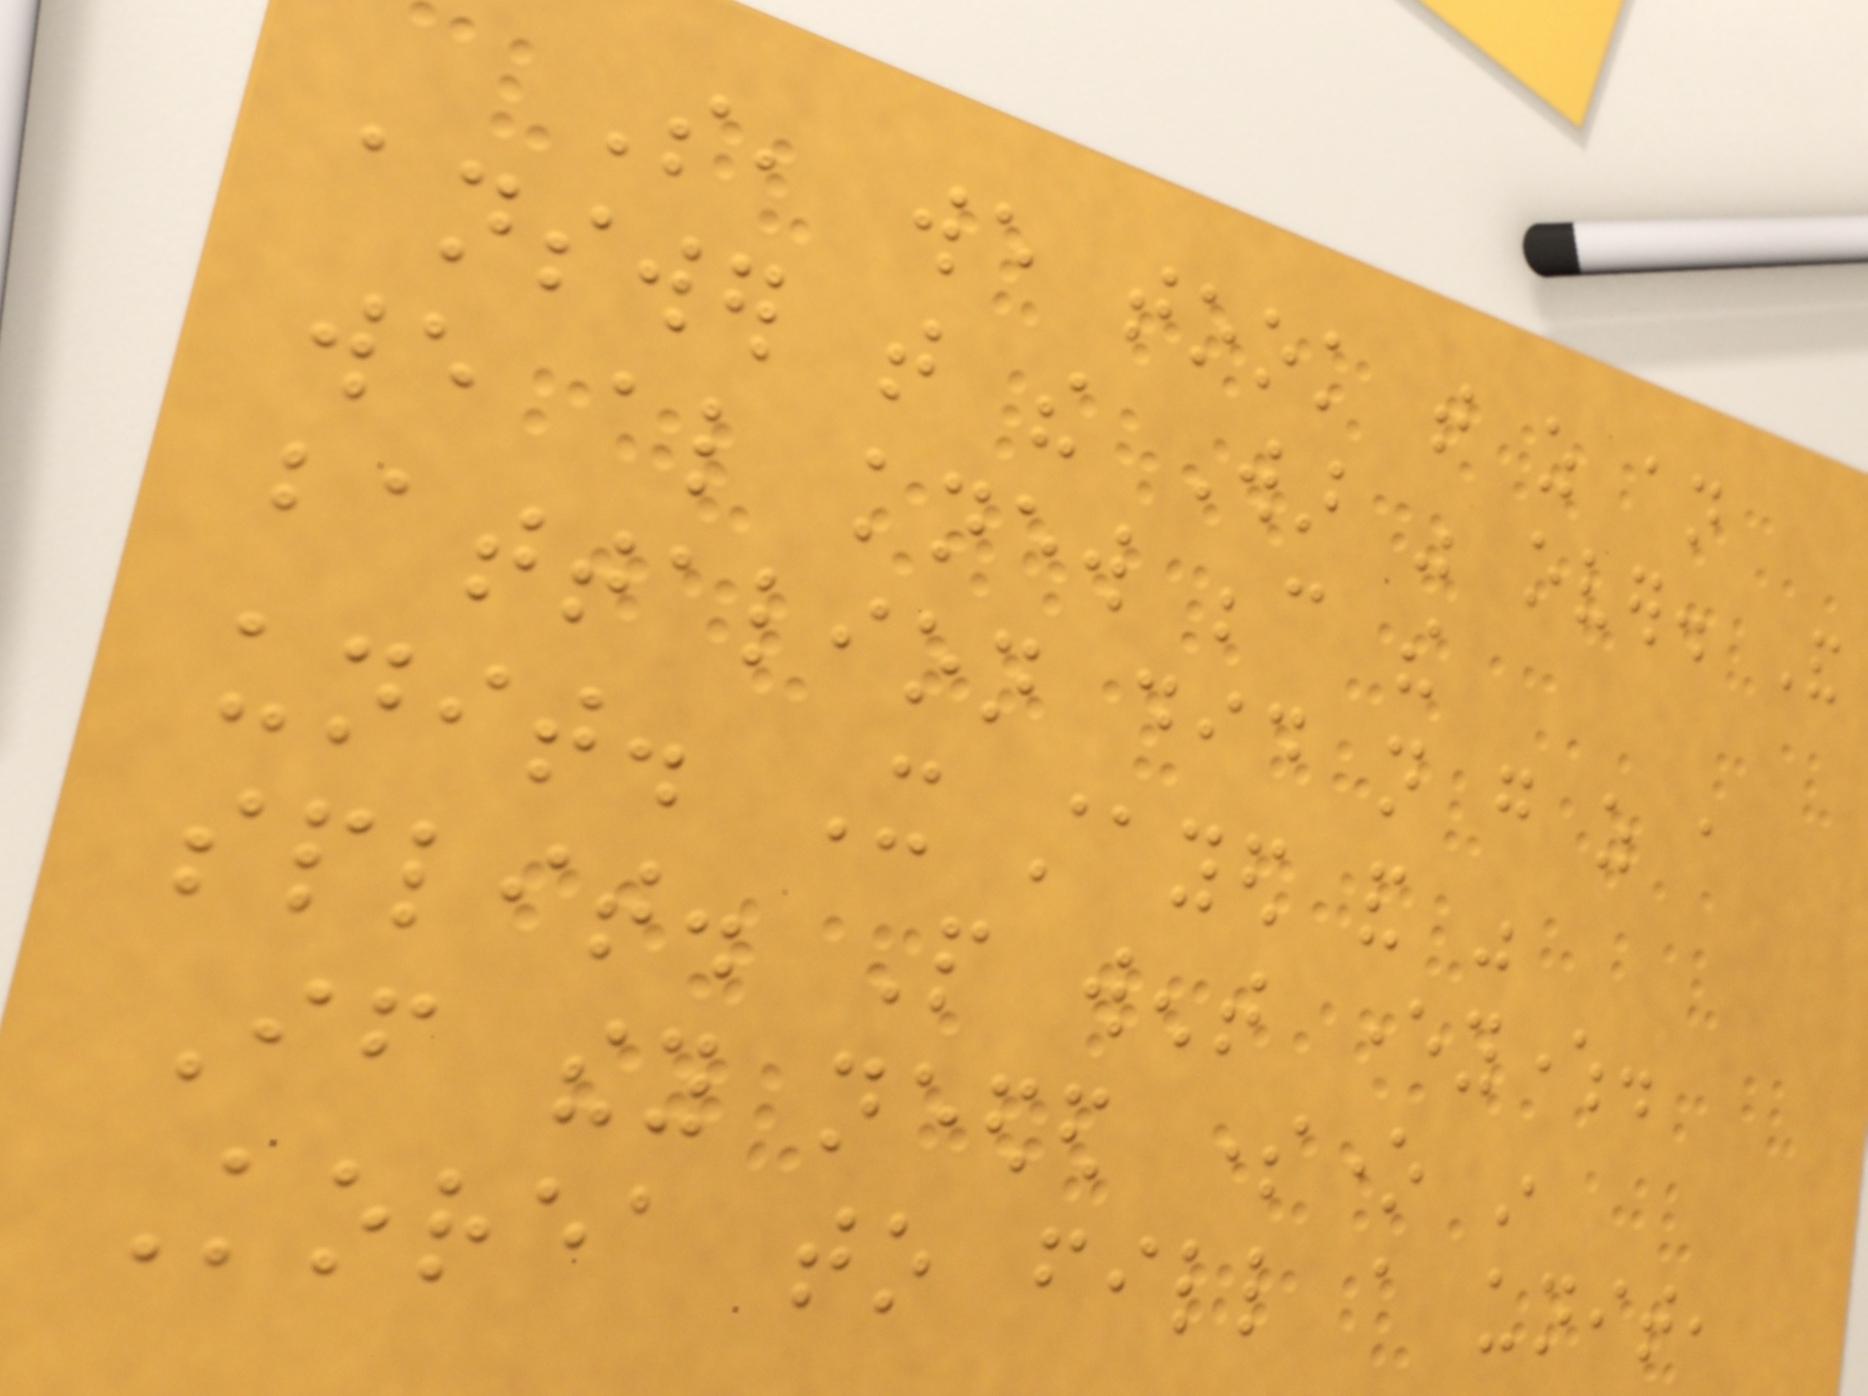So, we took that as an
answer that the War was over. And
we also knew because the
battalion did not go as a
unit. It stayed and was
split. People went everywhere.
If they needed someone in
Korea to fill a unit,
